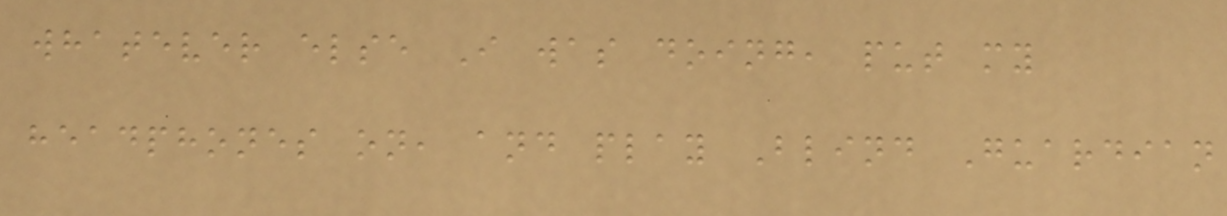whatever else I was doing, put my
headphones on, and play Blind Guardian
